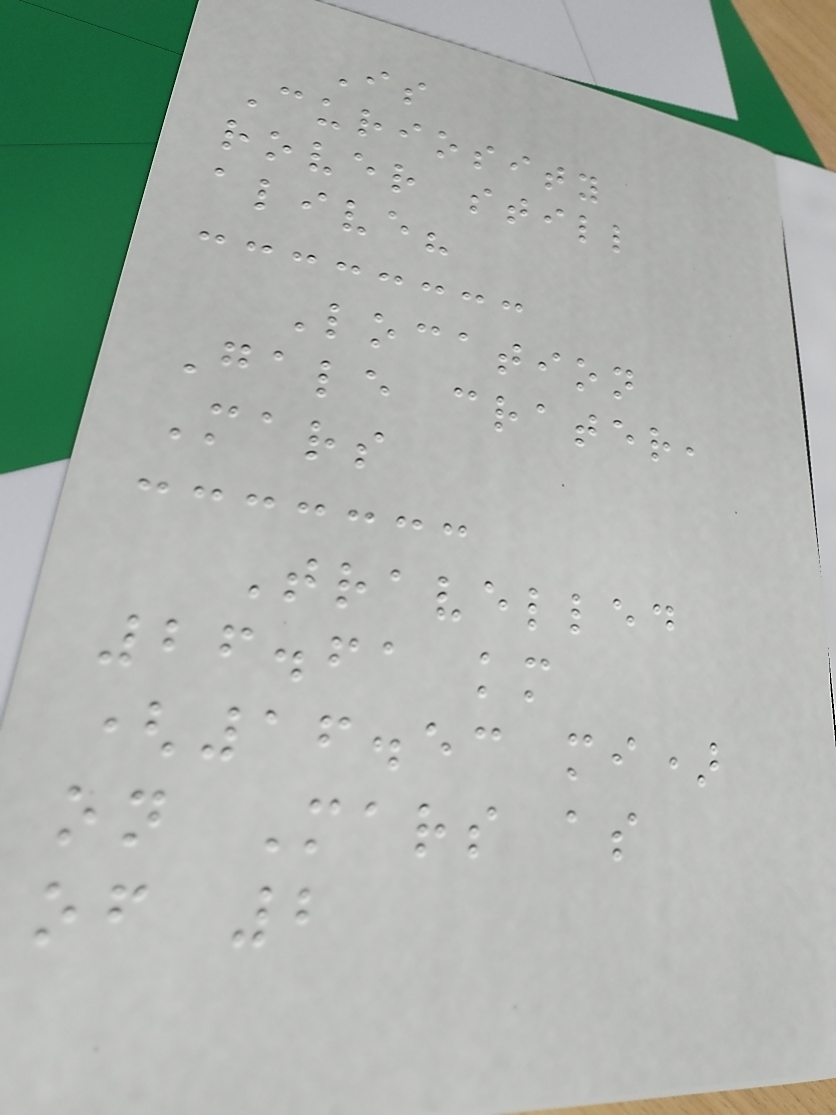Is
Curiosity
rover still
alive?
Location
Gale crater,
Mars
Travelled
26.61 km
(16.53 mi)
on Mars as
of 2
